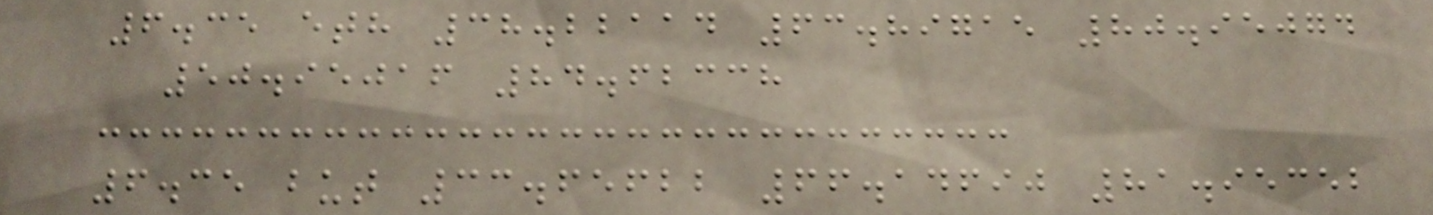6.35 eth 38.22114 63.89715 80.95074
50.95016 84.62338
6.35 but 33.65622 66.14690 81.95352
